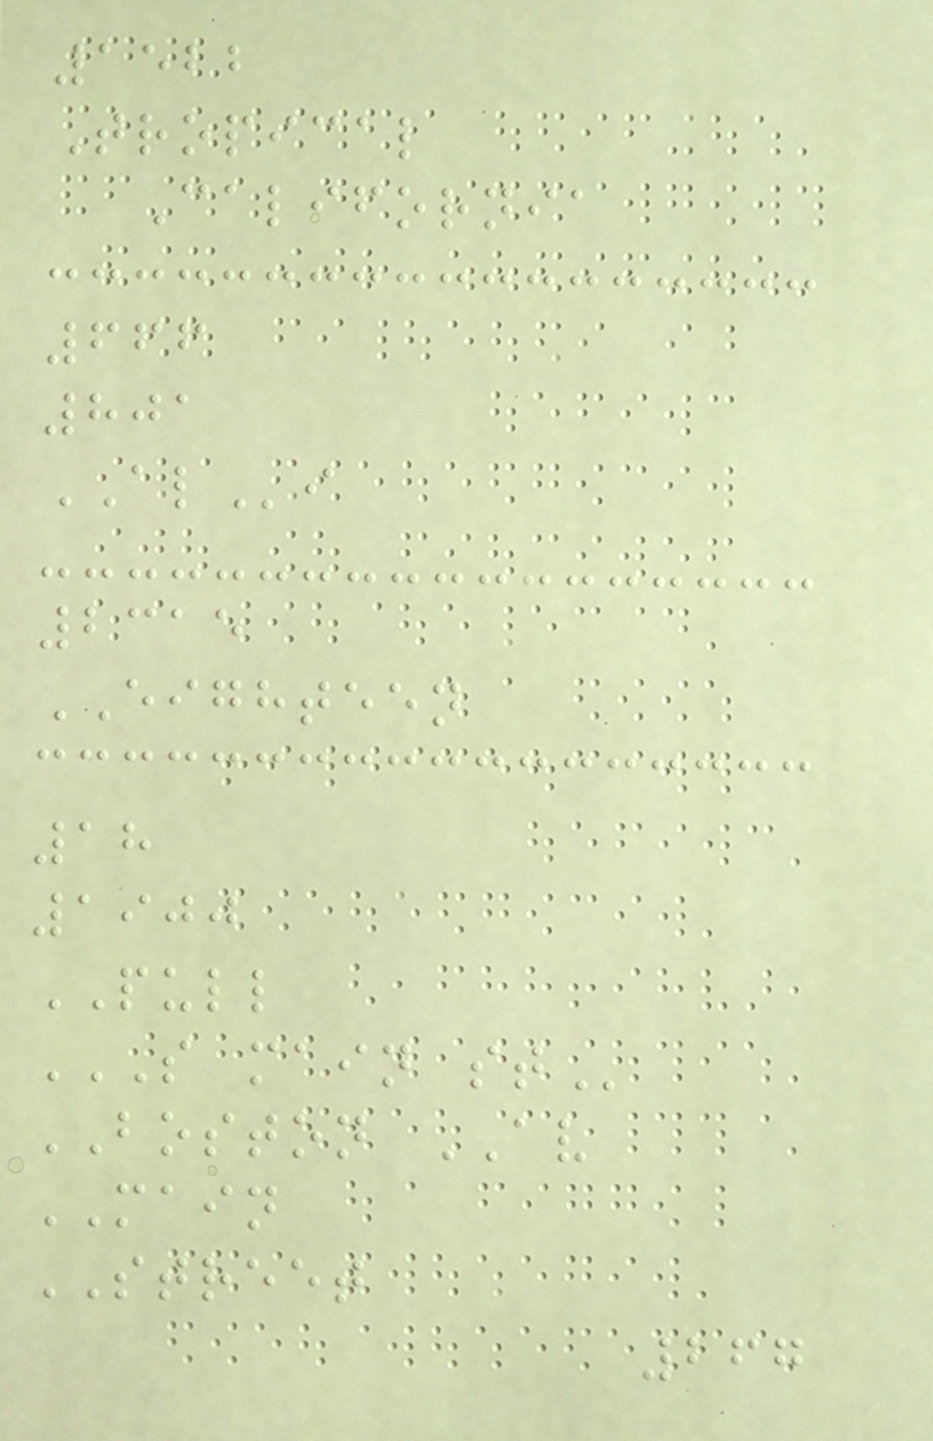1522
Tropical
California
666
801
ALi
2315
EIGHTEEN
18
1900
PULL
S MAIN ST
BOSTON AV
MAIN
STREET
267
